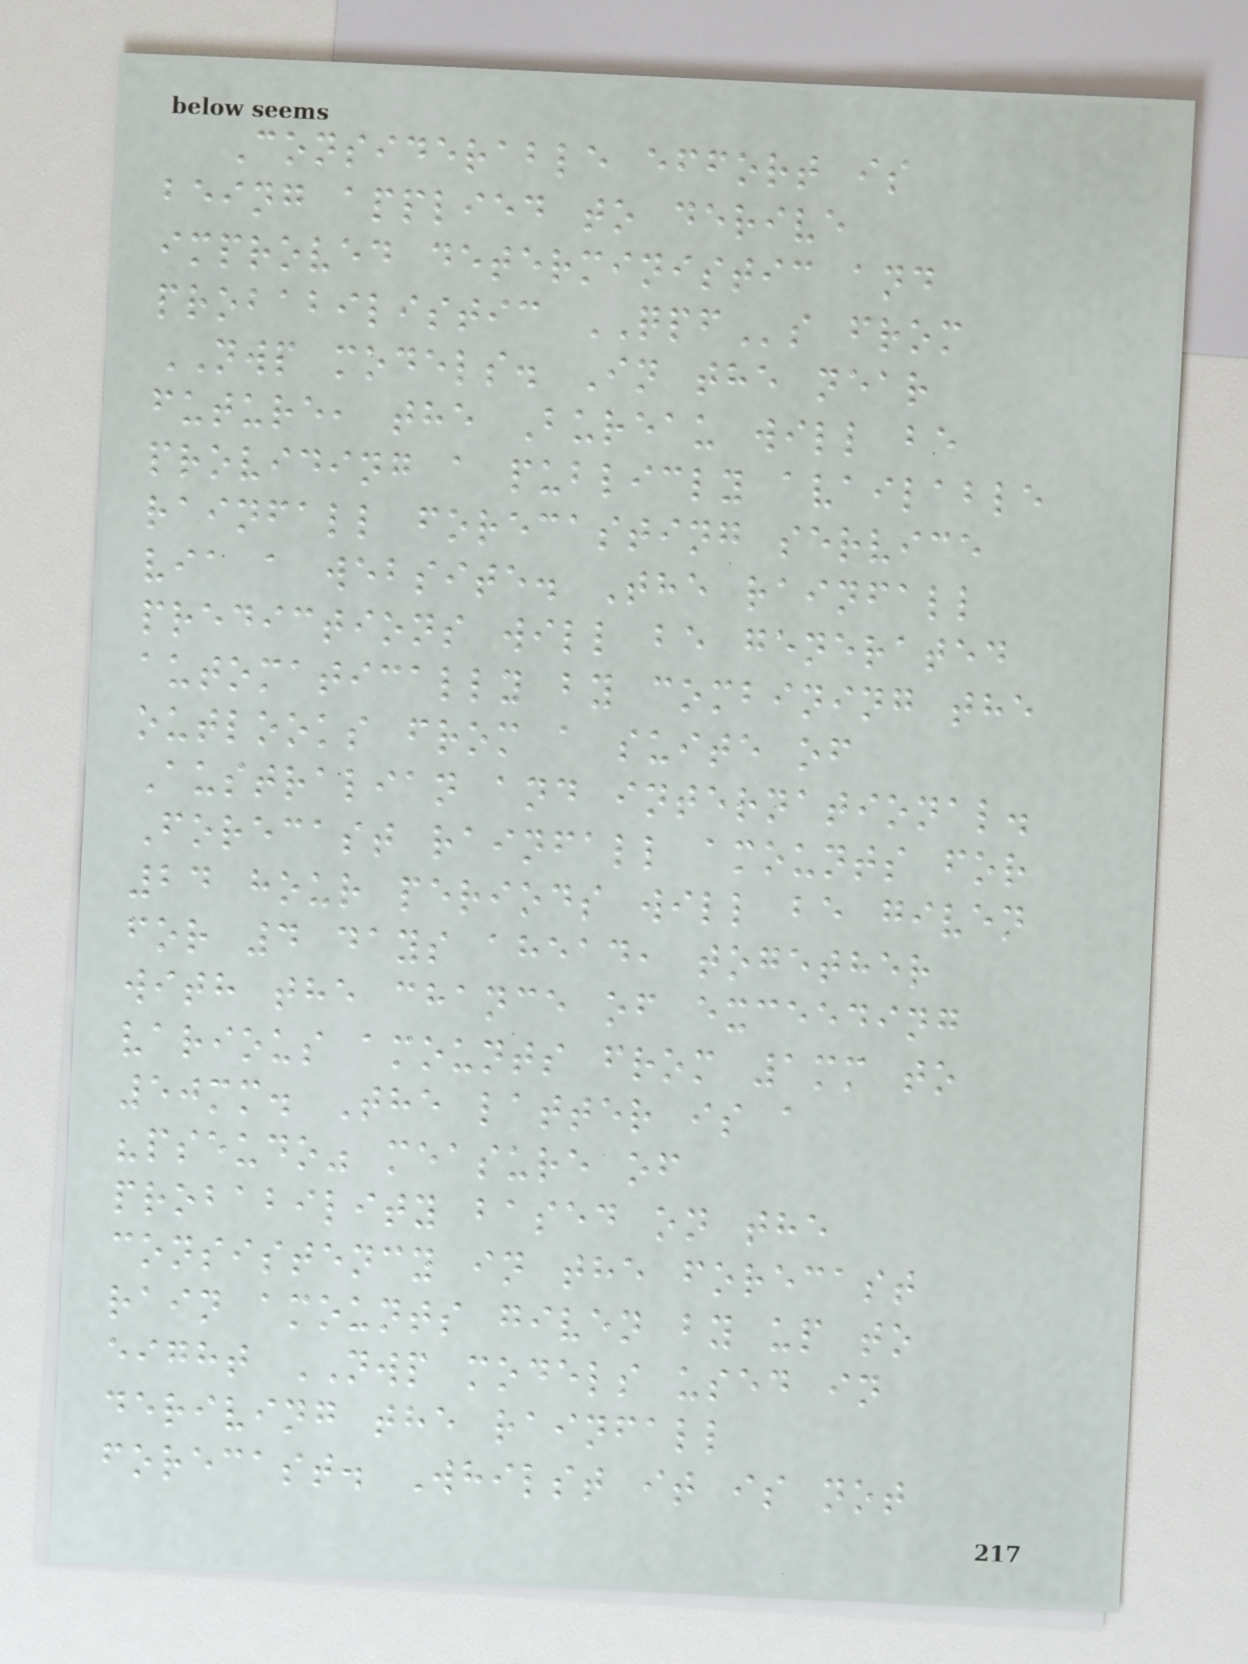Considerable effort is
being applied to derive
improved deterministic and
probabilistic QPFs from
NWP models. In the near
future, the Bureau will be
providing a publicly available
rainfall forecasting service
via a website. The rainfall
predictions will be generated
automatically by combining the
outlooks from a suite of
Australian and international.
Forecast rainfall amounts for
24 hour periods will be given
for 4 days ahead, together
with the chance of exceeding
various amounts from 1mm to
50mm. The latter is a
"pseudo" measure of
probability based on the
consistency in the forecast
rain amounts given by up to
eight NWP models used in
deriving the rainfall
forecast. Whilst it is not
